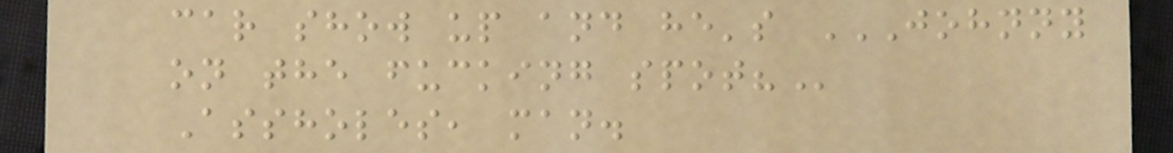car show up and he's JOHNNY
ON THE FUCKING SPOT?
Assholes, man.
